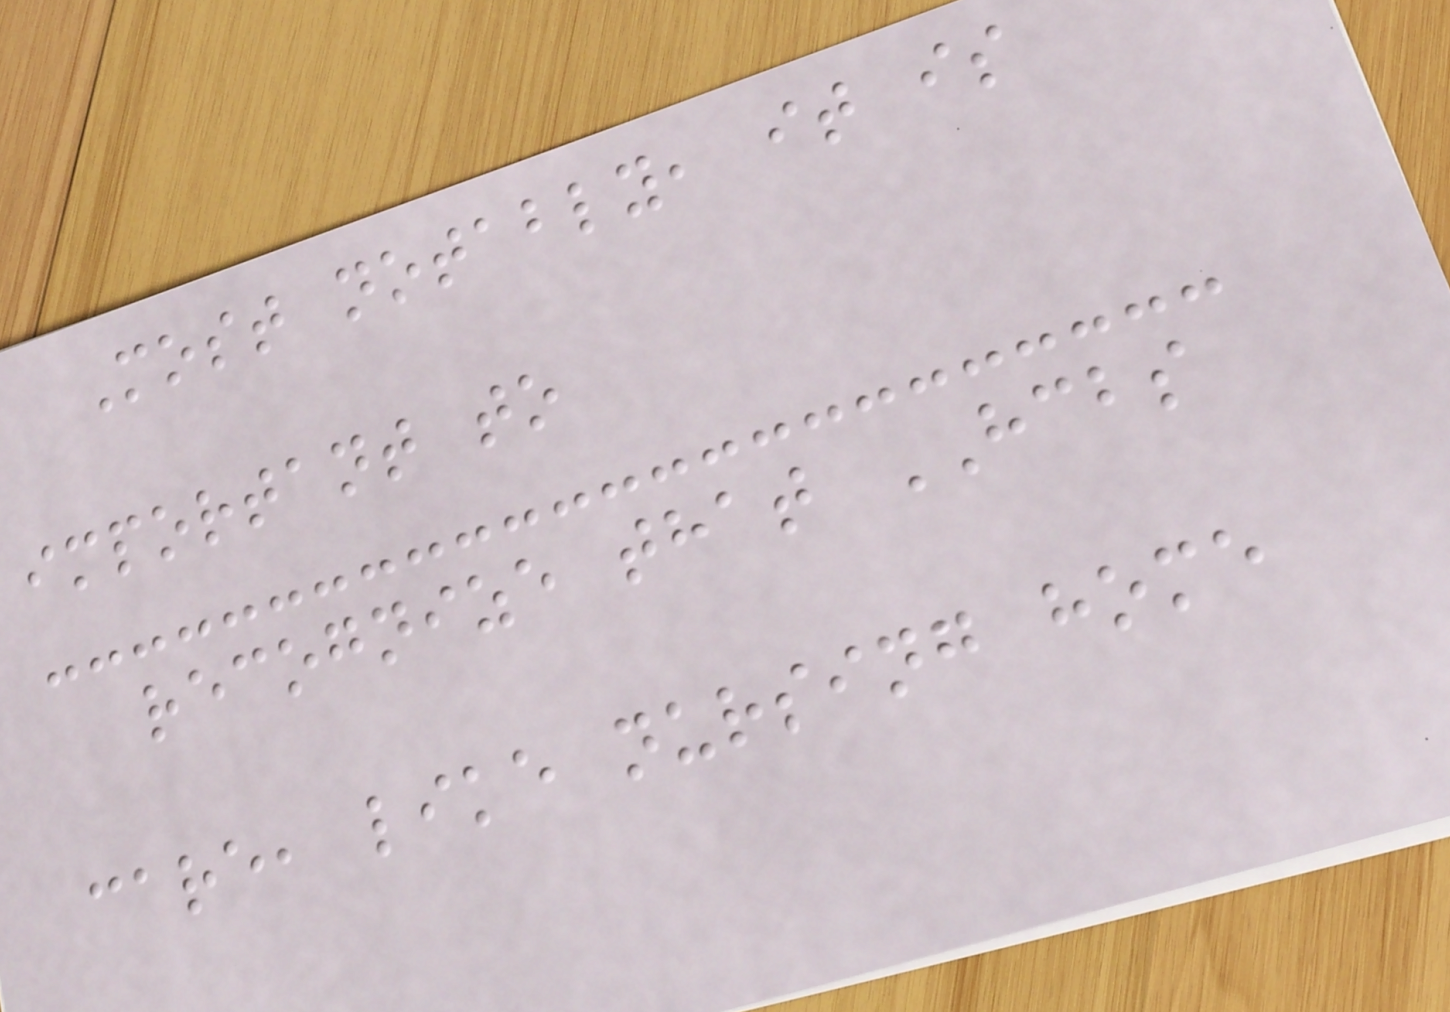Most notably, it is
important to
recognize that HCBS
care, like nursing home
